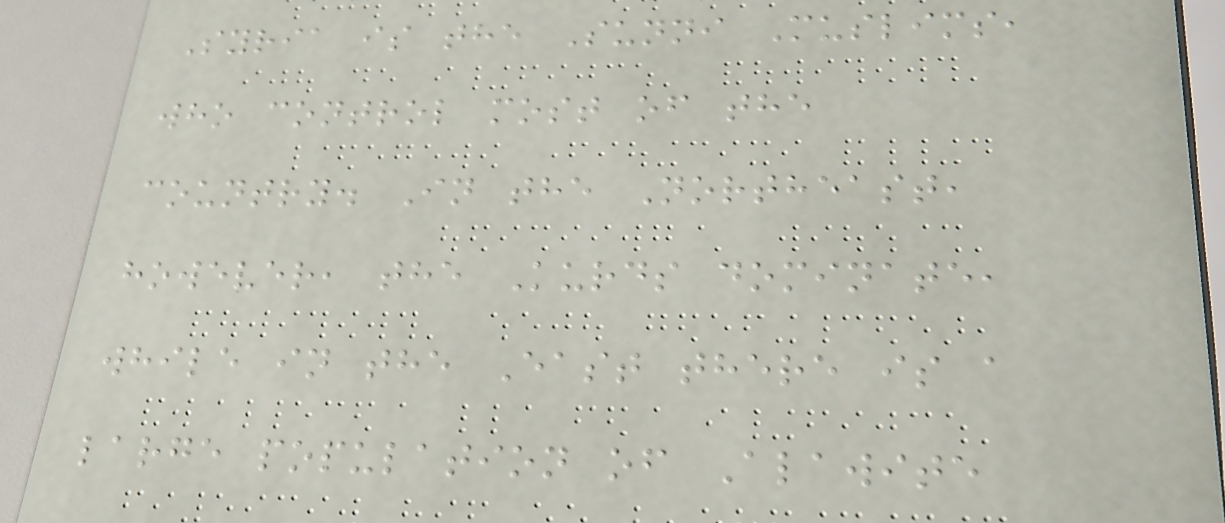Syria is the Sunni Muslims,
who control most of the
country. In the Northeast,
however, the Kurds dominate,
while in the East there is a
large population of Alawite
